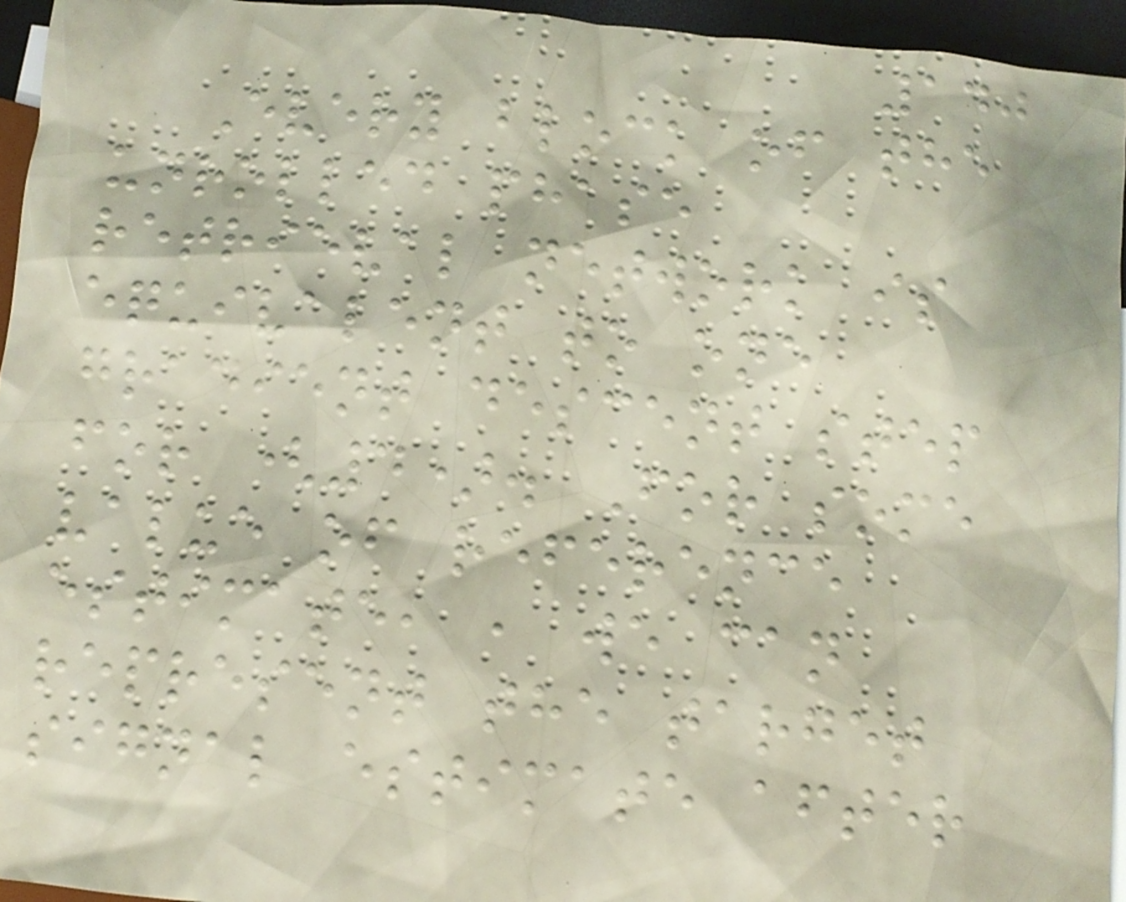140
Every block of the
unrolled phase
retrieval network is
equivalent to one
gradient descent step
for (4). For some
value of reference
estimate, , we can
represent the target
signal estimate after
